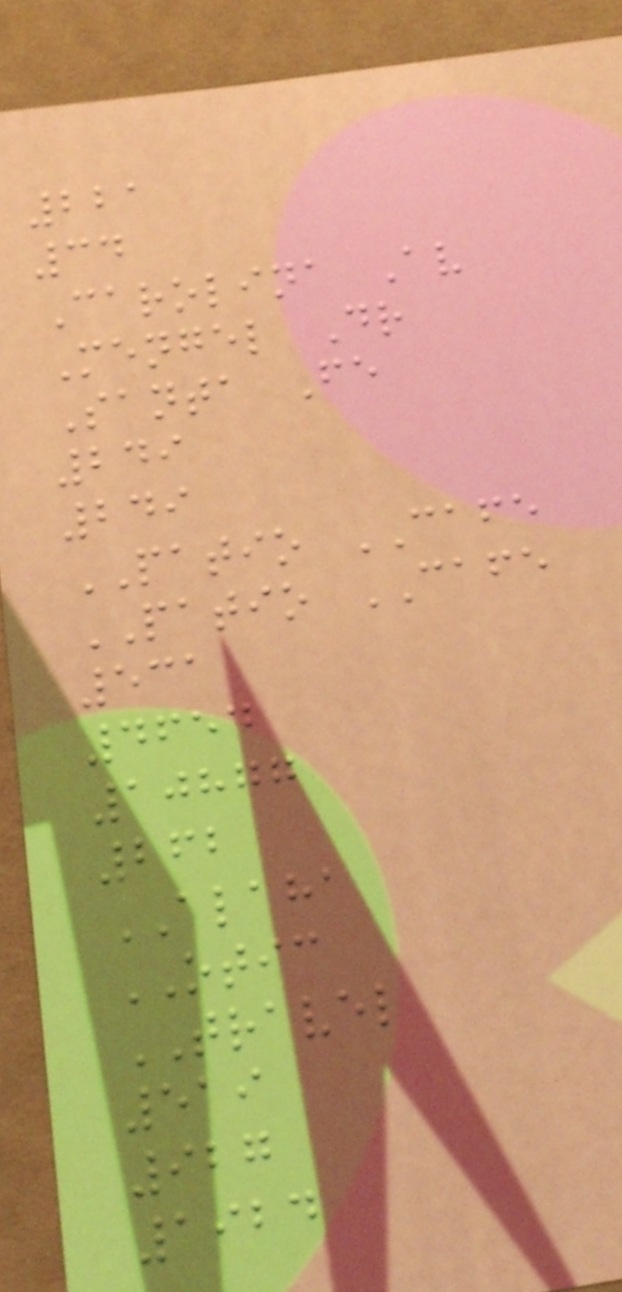221
34
Carolina Av
Mengel Dr
Santa Fe
249
249
PATIO CAFE
PATIO CAFE
531
4654
10877
262
ALAHA
OTIC
TRAVEL
519
927
1924
